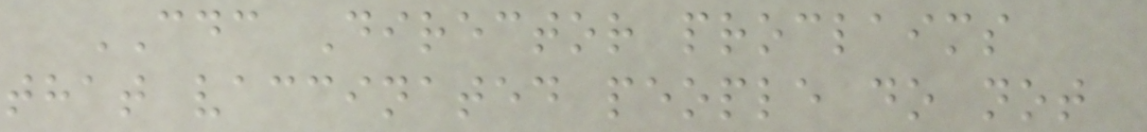CDC Director proclaims
that vaccinated people do not
